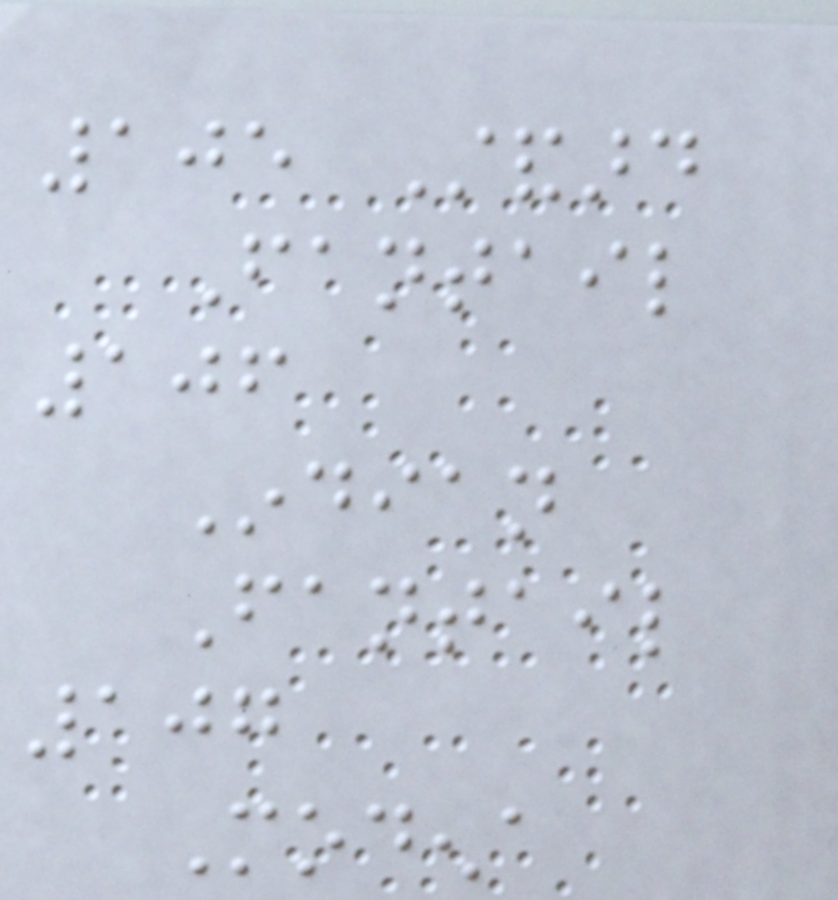105 Standard
Fantail
106
Indian
Fantail
107
Modena
